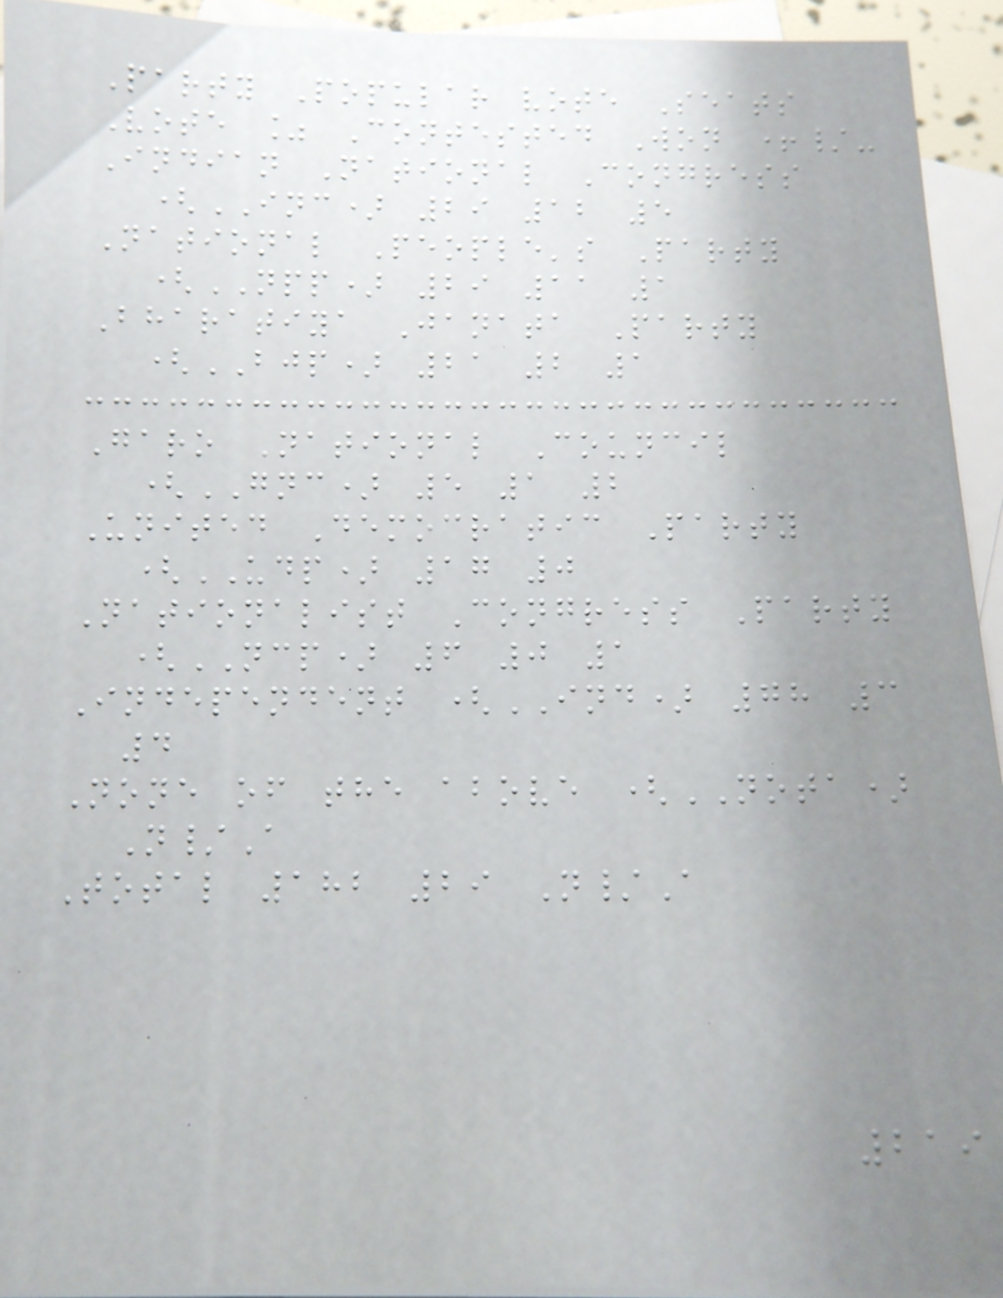Party Popular vote Seats
Vote % Contested Won +/-
Indian National Congress
(INC) 29 12 5
National People's Party
(NPP) 29 11 1
Bharatiya Janata Party
(BJP) 21 2 1
Garo National Council
(GNC) 5 1 2
United Democratic Party
(UDP) 17 0
Nationalist Congress Party
(NCP) 6 0 1
Independent (IND) 78 3
4
None of the above (NOTA)
N/A
Total 182 29 N/A
219
